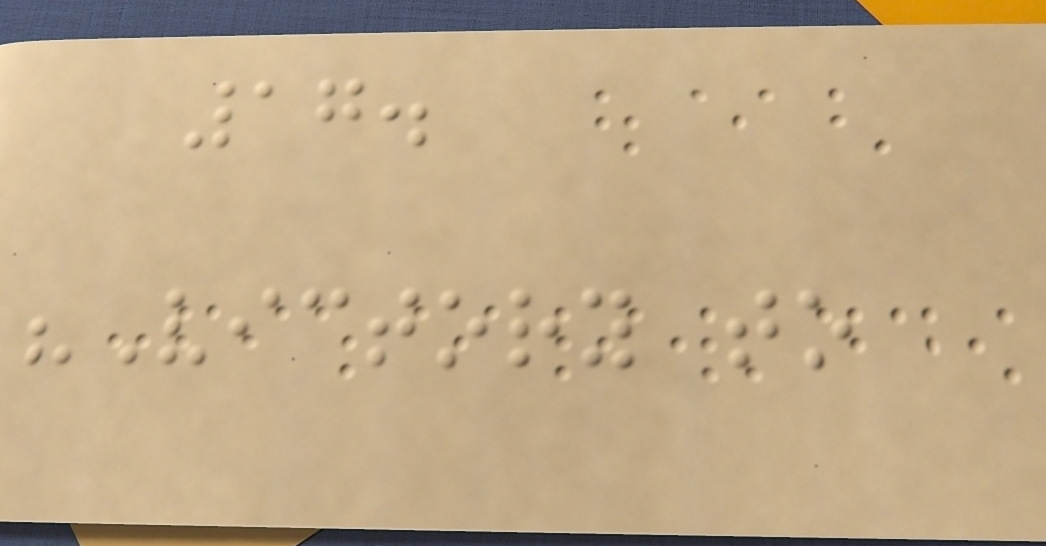17.
"Victory to
